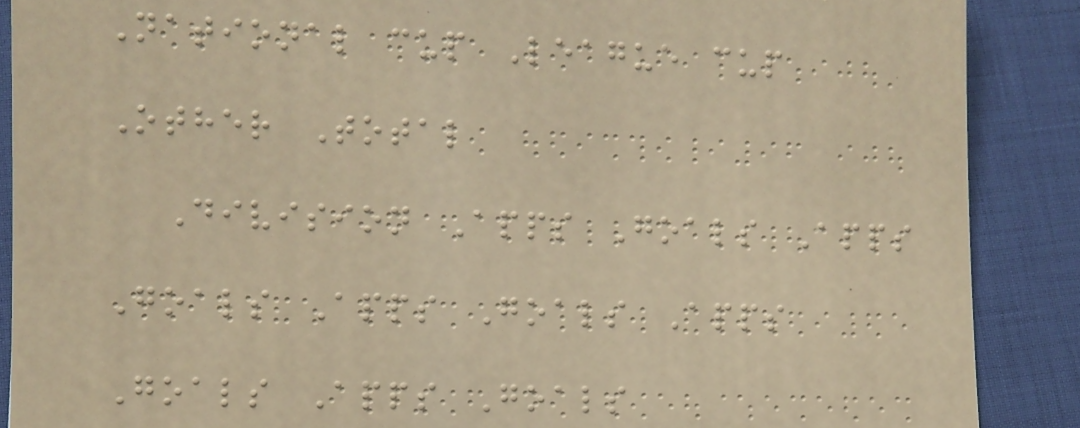National cup League cup
Other Total
Division Apps Goals Apps
Goals Apps Goals Apps
Goals Apps Goals
